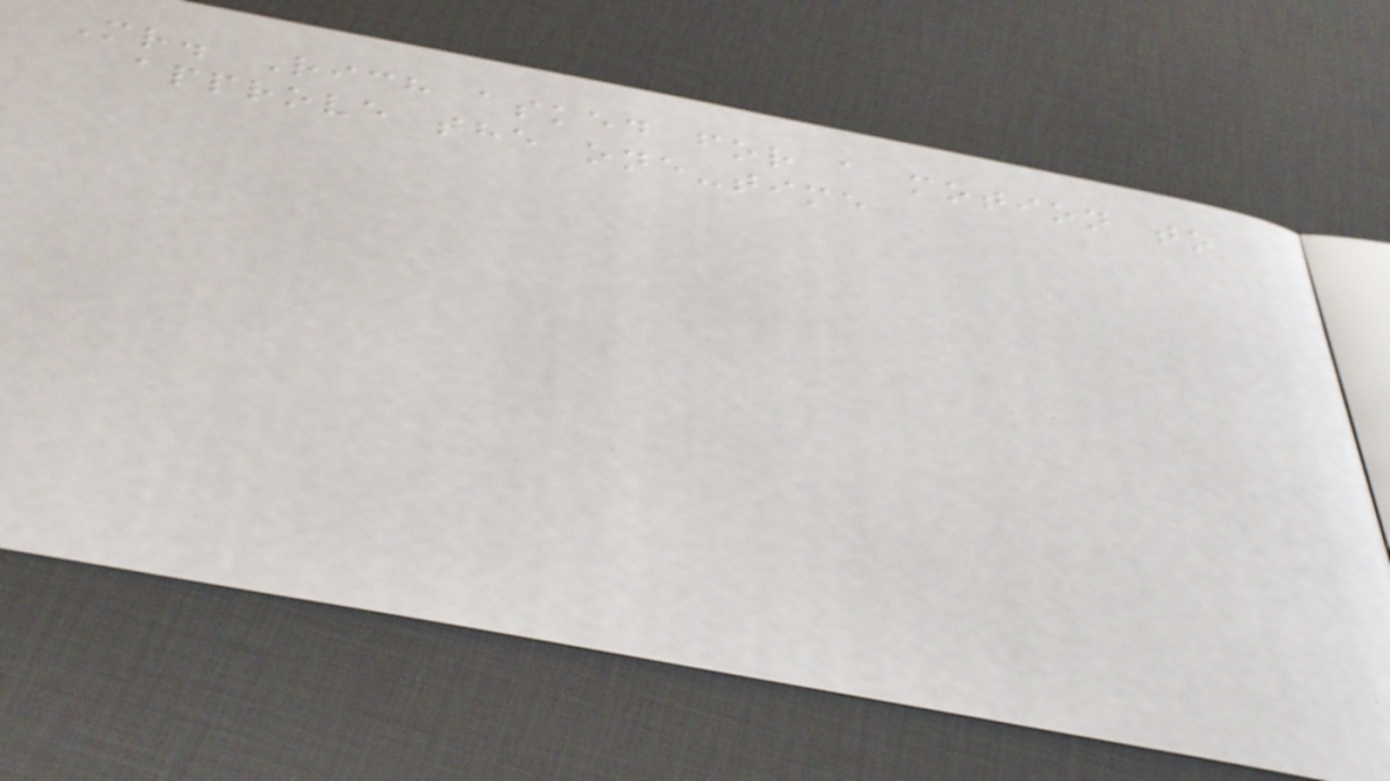Mr. Rich asked for a motion to
approve the one-time
